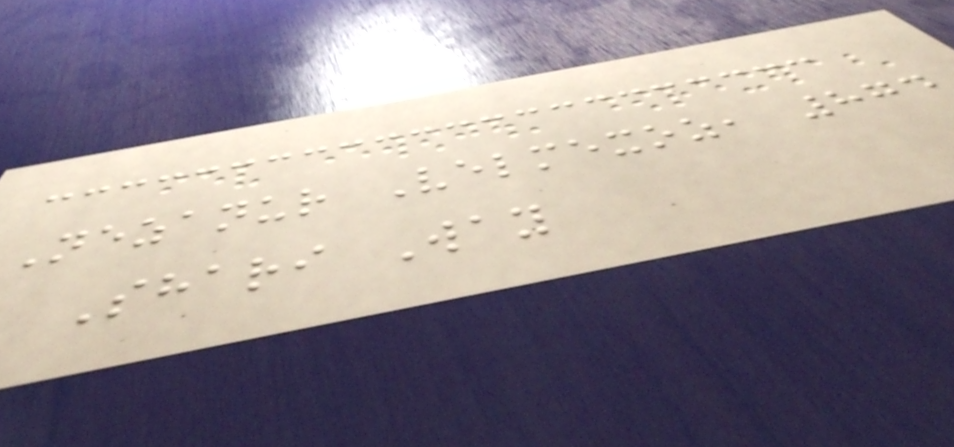Nezanur Velmexoz, 874
Shari Way
